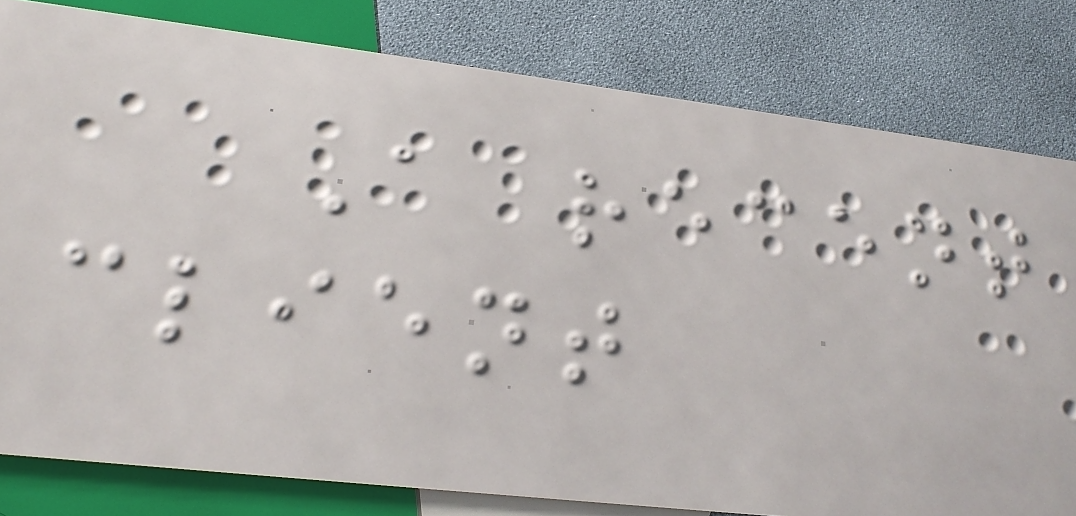A recent
client
